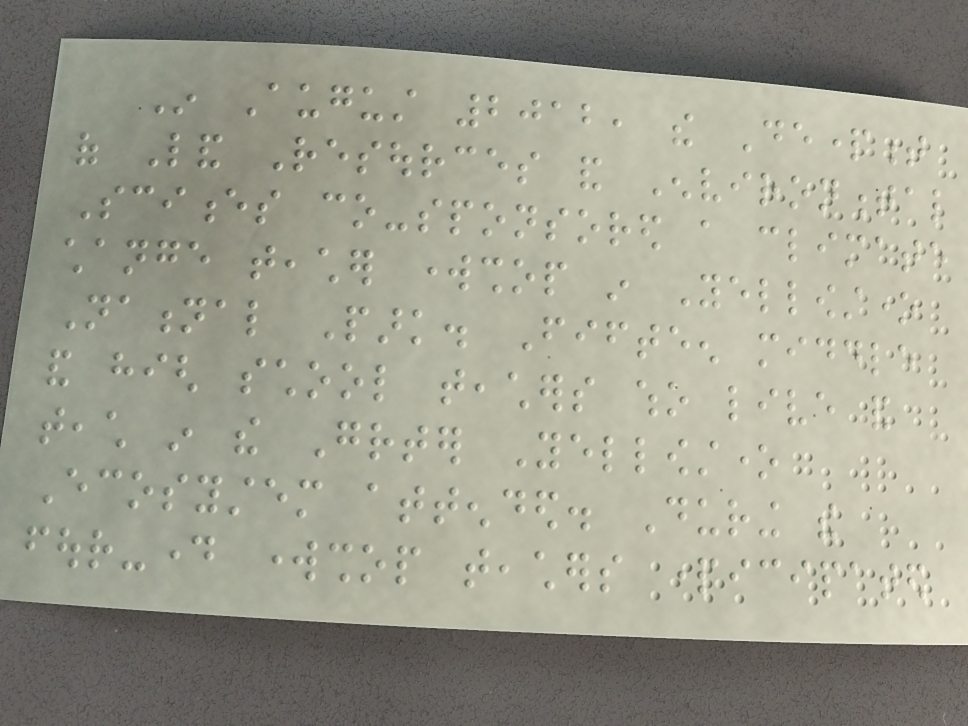In August 2012, the Department
of Land Resources and Environmental
Sciences co-sponsored a climate
change teacher workshop in Yellowstone
National Park. Fifteen middle
and high school teachers who live and
teach in the Greater Yellowstone
Ecosystem attended. During the
four-day workshop teachers participated
